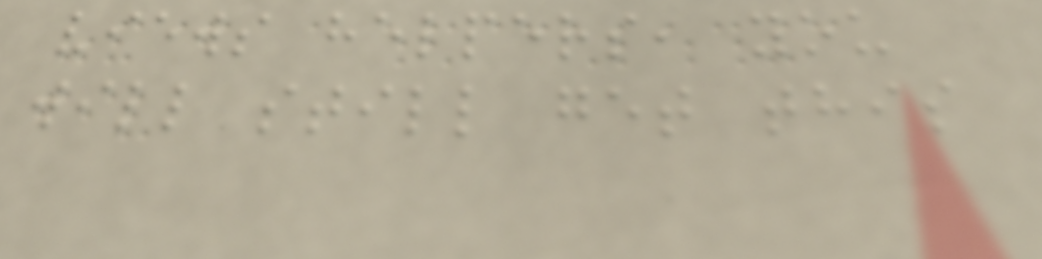views helpers, you
will still get this
